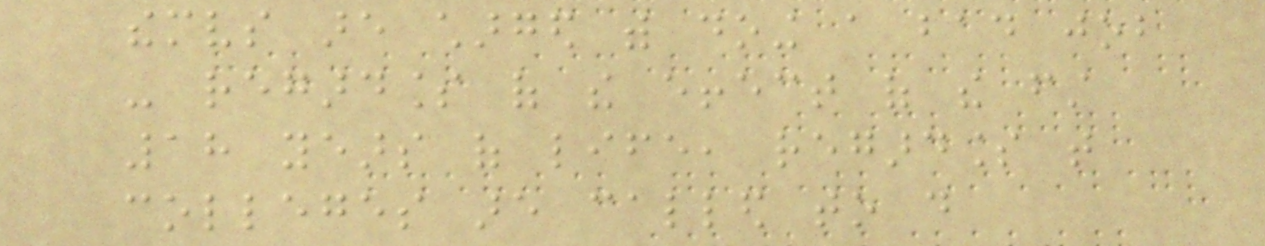themselves are charged with doing a bad job
- regardless of the effect of the first
18 years of life, regardless that
colleges are called to do
